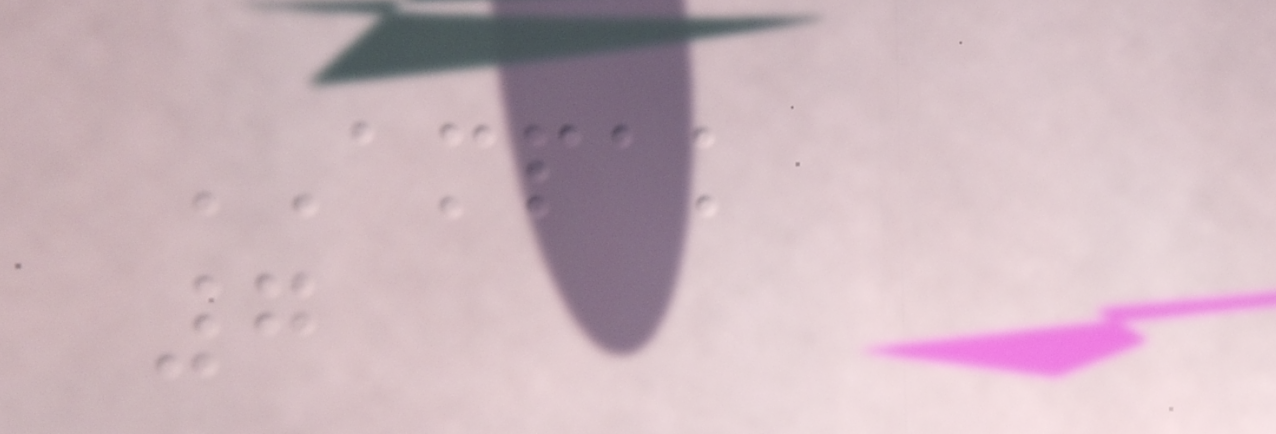AMPAK
7
